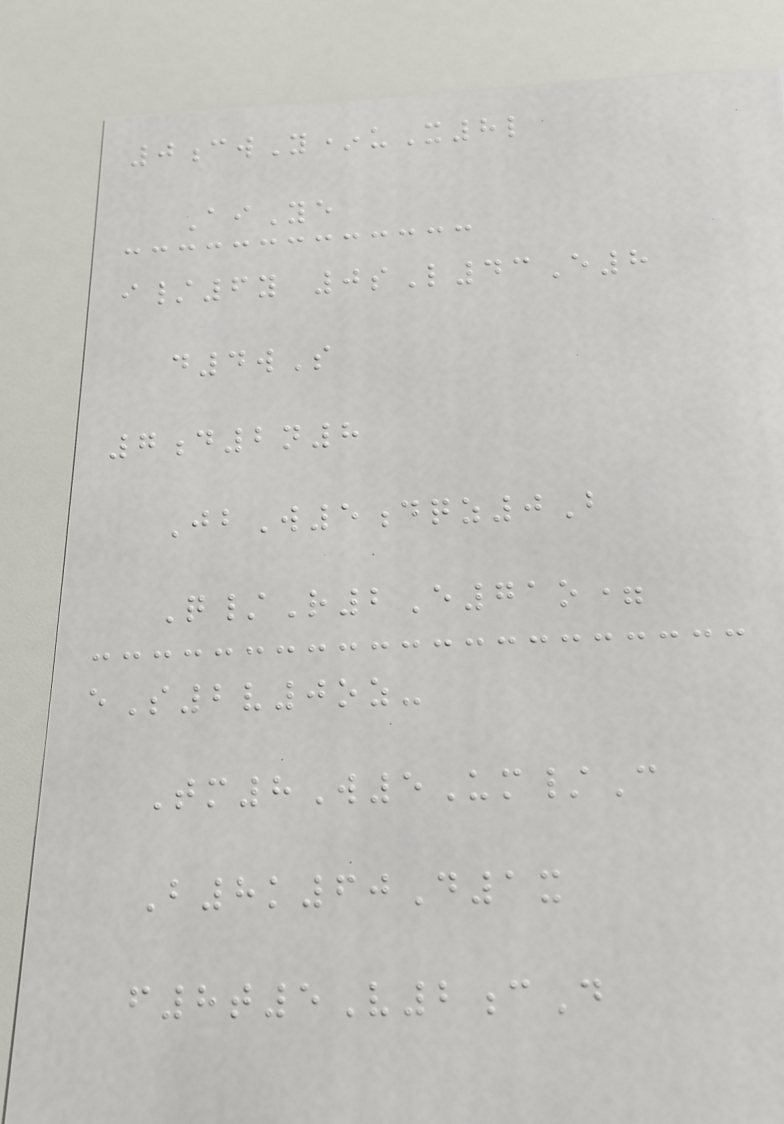0cwY*uX8l
AiYe
i/6y 0sL43E8
d4wS
7d2n8
JbW5dqz0B
Q/R2E71o=
eS2v0oz-
Tm8W5Um/C
B8k60D1x
f8t5V2cD
